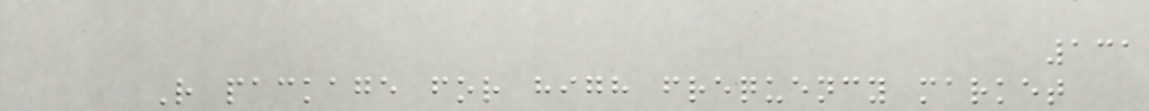131
R package for high frequency market
